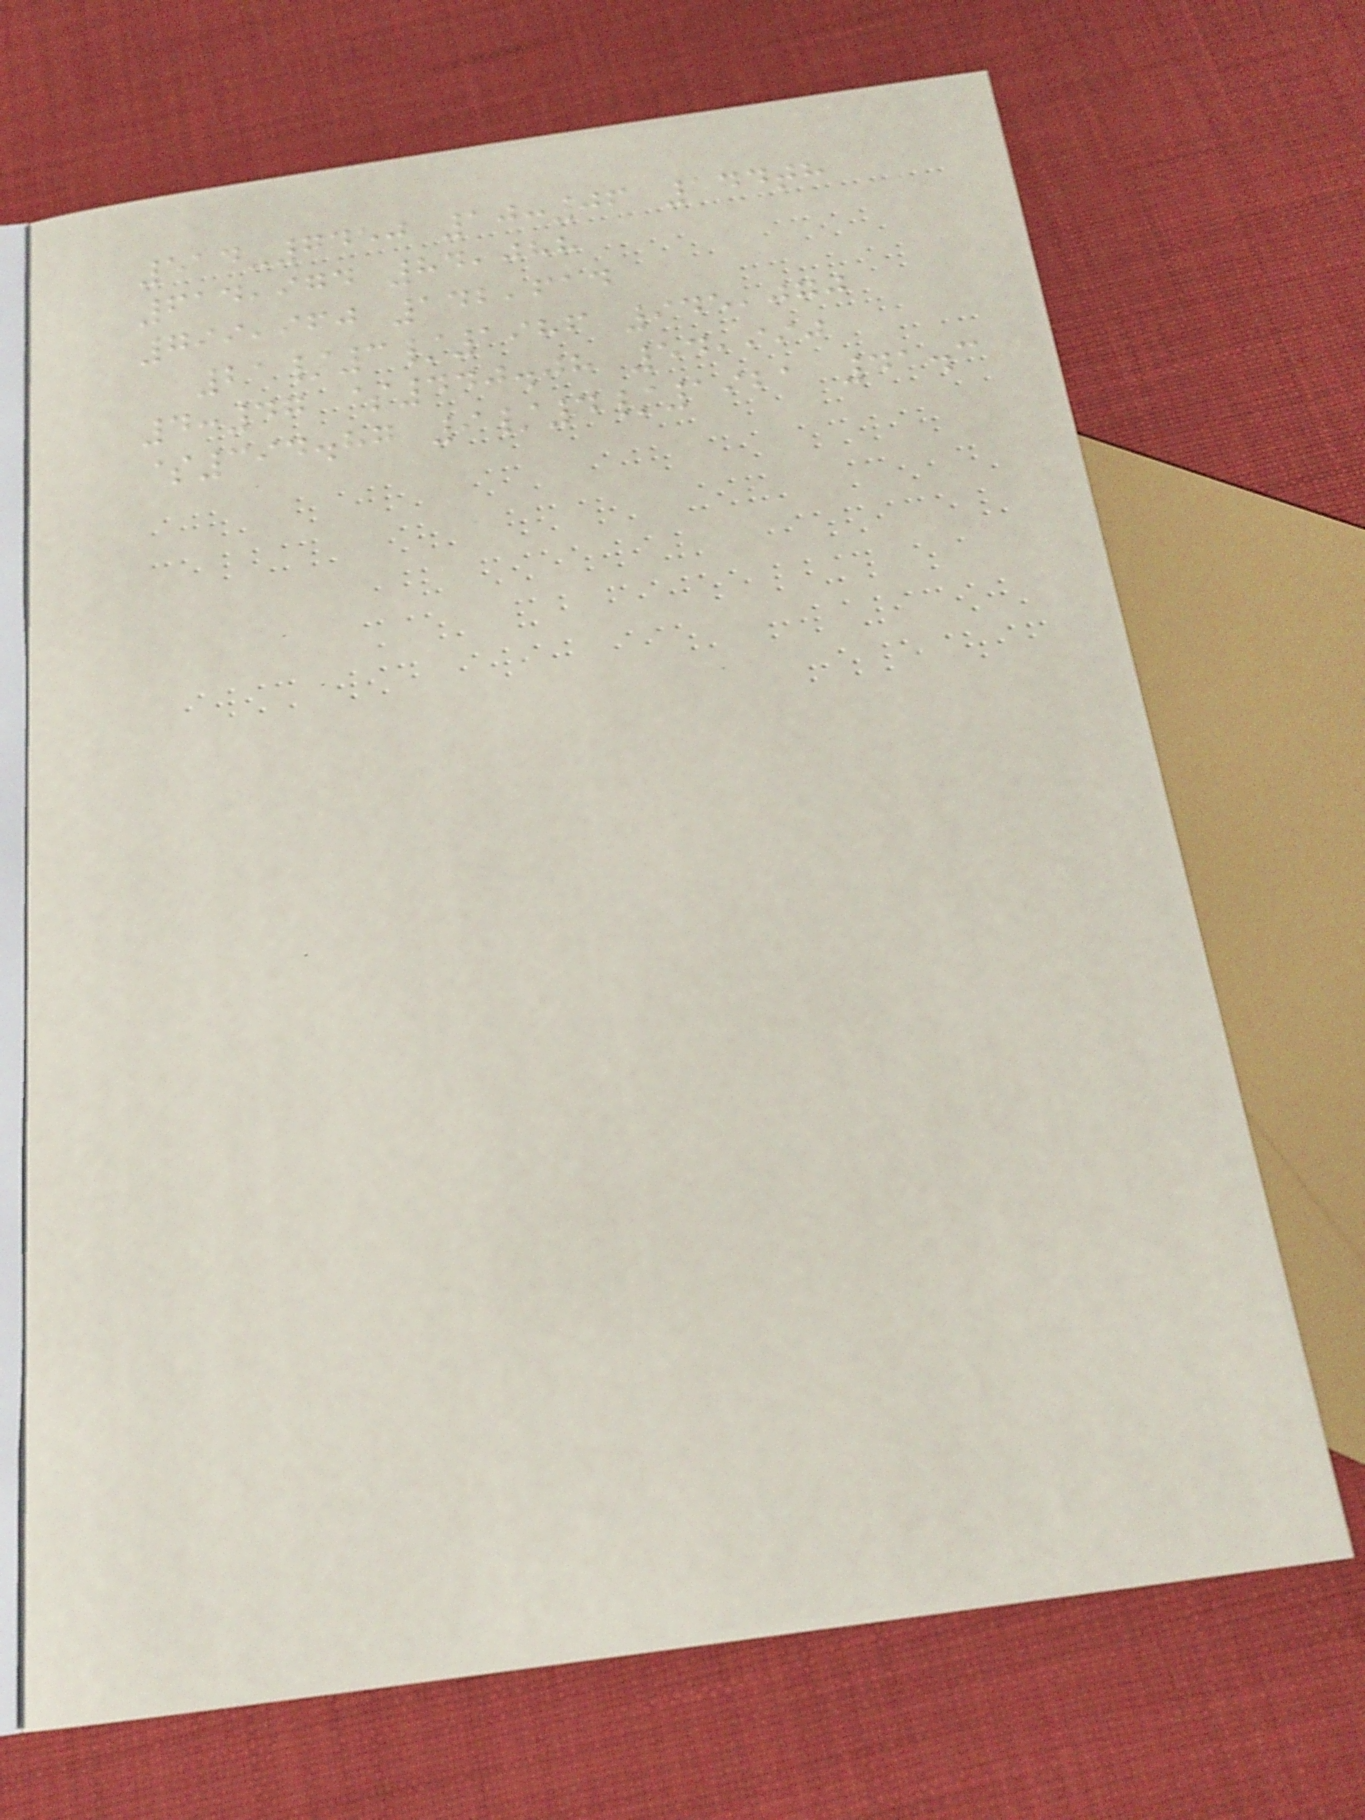514-7450 10:06 144th
614,974 84,088
799,960 142,614
21/3/1986 945,070
4:47 $440.08 54,990
$394.87 9/4/1921 41.3
